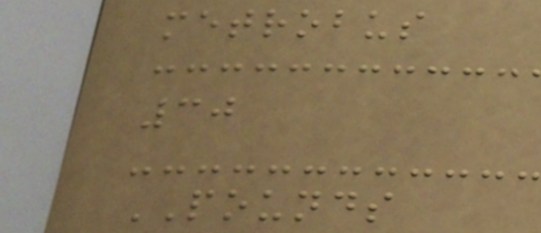metrobus
30
POUNDS
